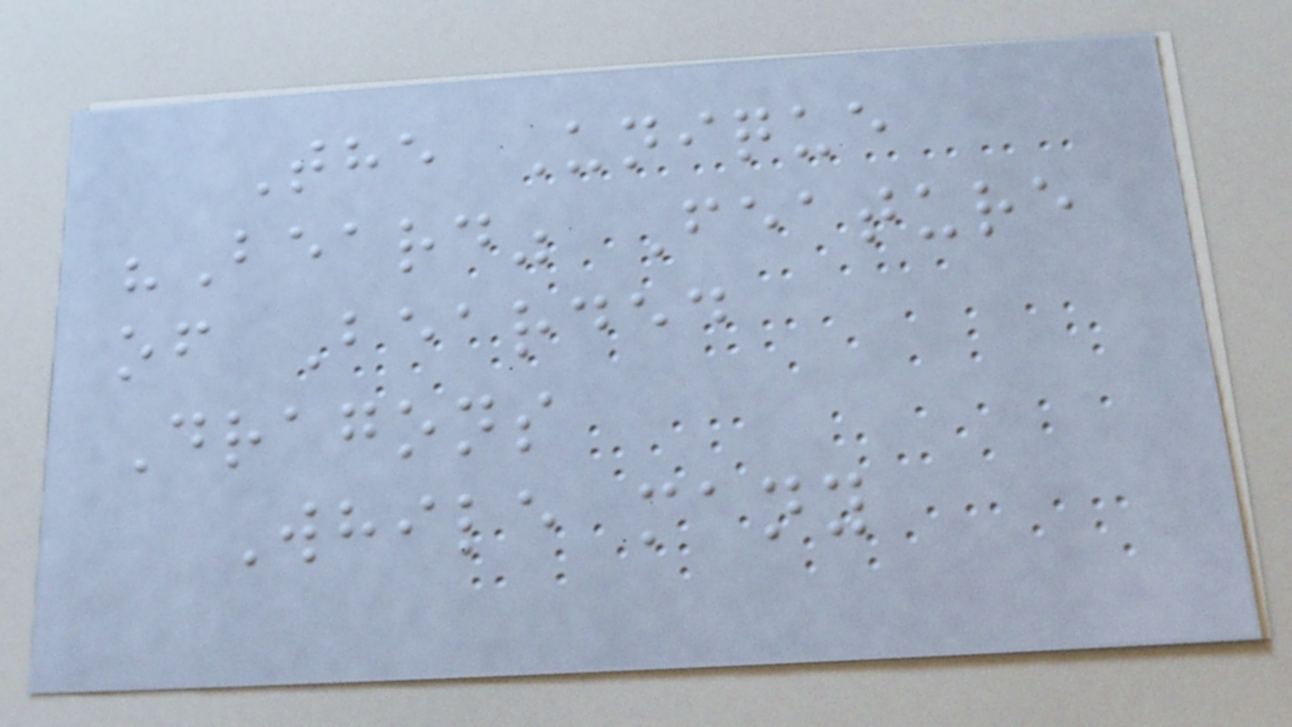The Unique
"Beard" Feature
of Bearded
Dragons
While many
